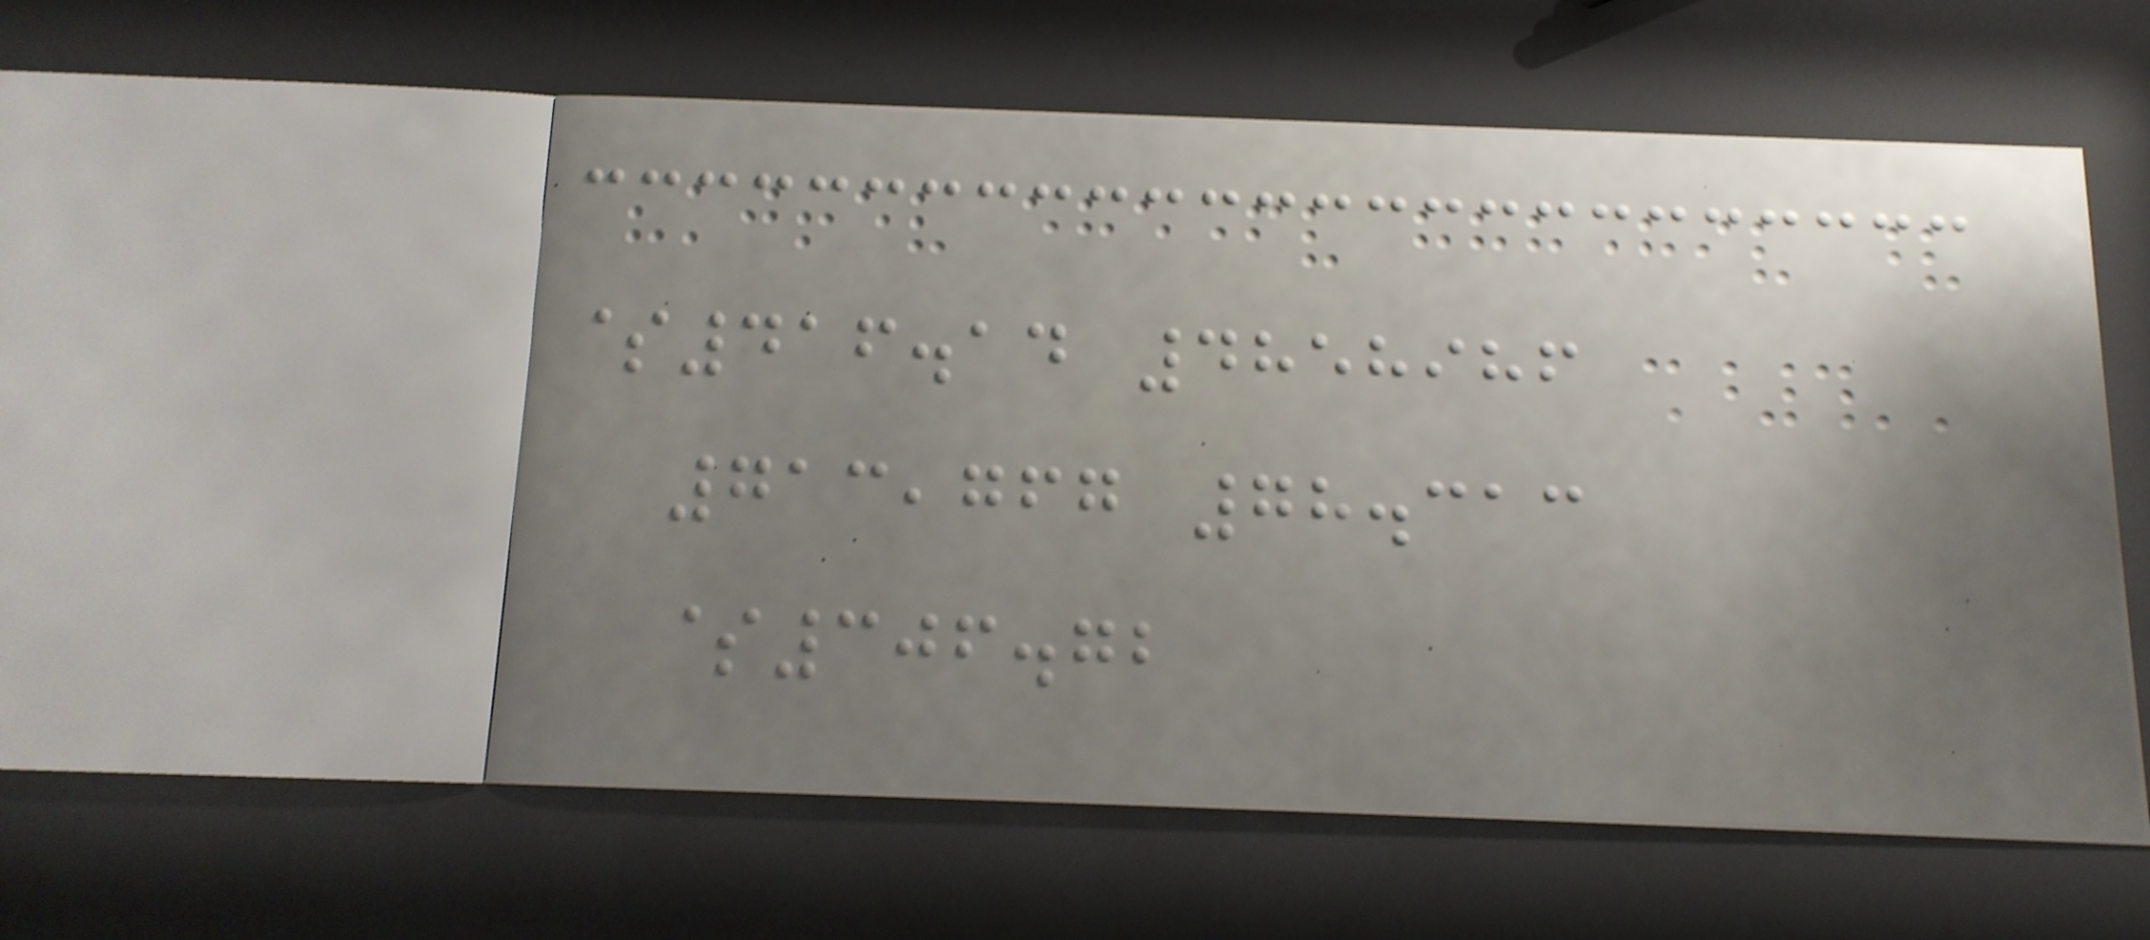$416.14 4858986
713,767 78.313
$306.72
